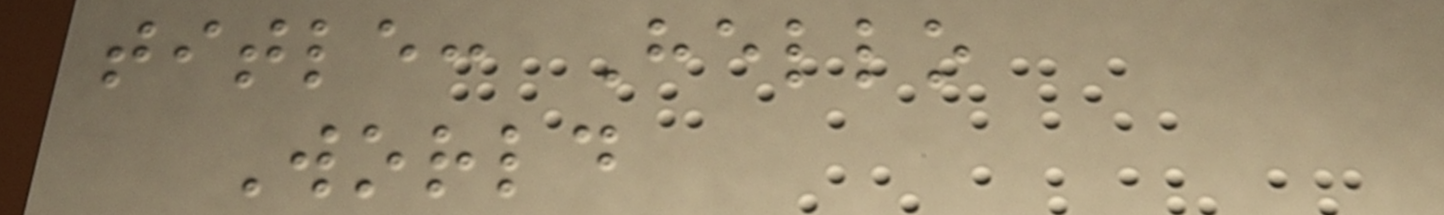title: Hello
World
